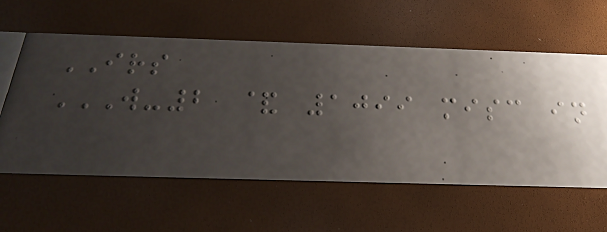IRS
W-2 & 1099 MISC IN
